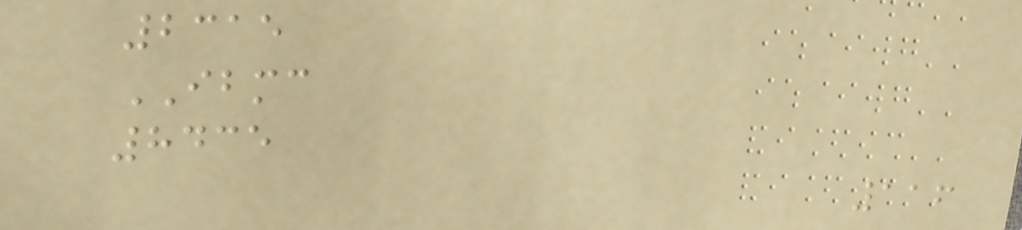2315
IBMC
8435
116
